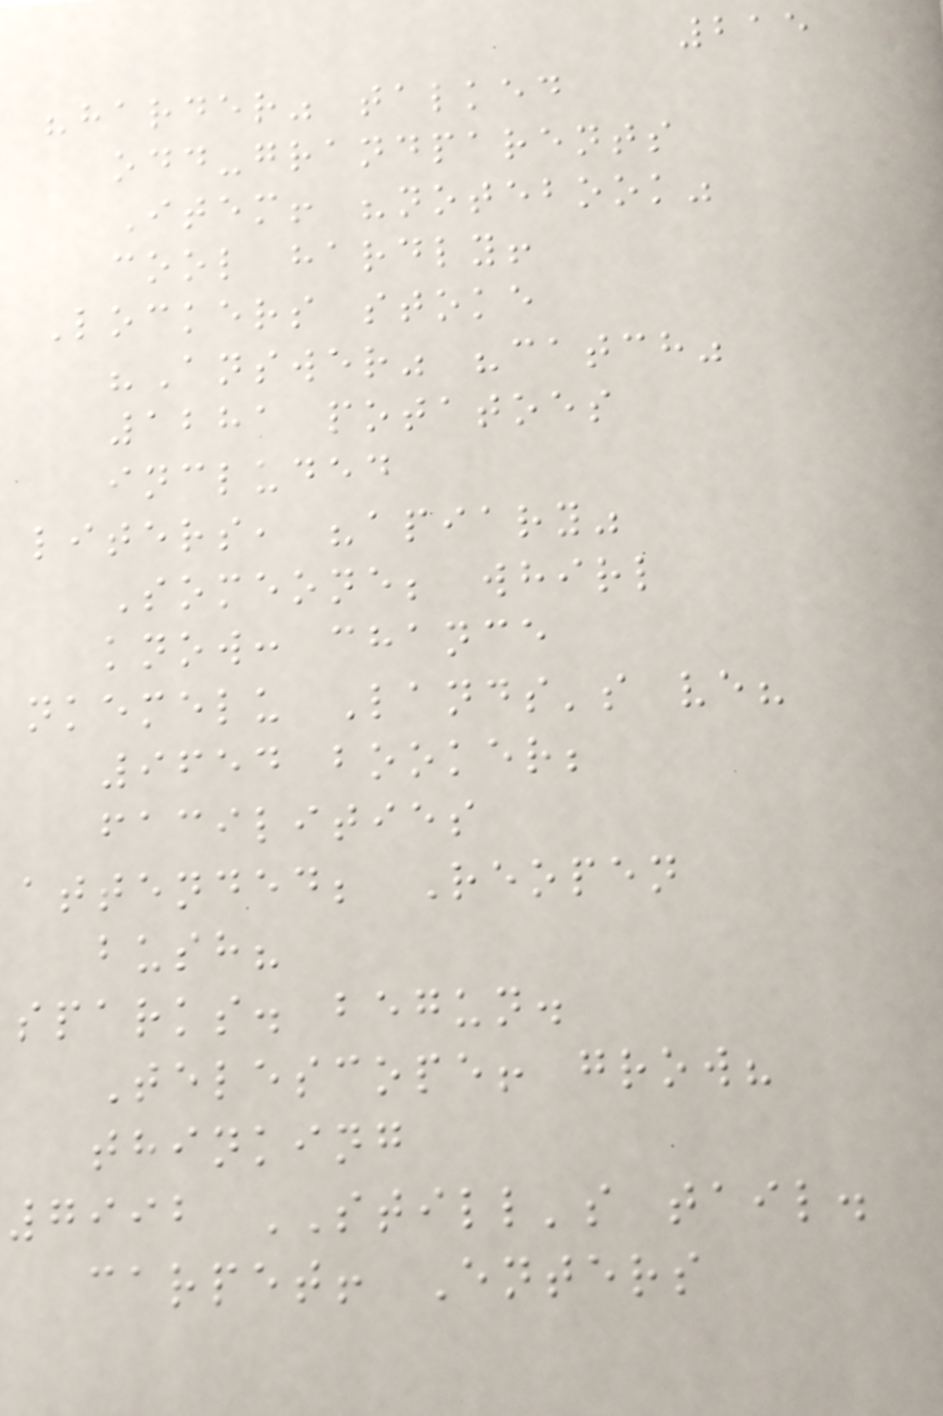215
"harder" talked
odd-grandparents
Item! "notebook"
cool hardly!
Lockers stoke
"Answer" "catch"
1281 potatoes
included
liters, "apiary"
Someone; whirl
know: chance
nkemelu Lands's ve?
9654 booker;
facilities
attended; Reopen
bush?
sparks. begun.
Telescope! grow?
thinking
7992 STILL's tail.
carpet! Enters
